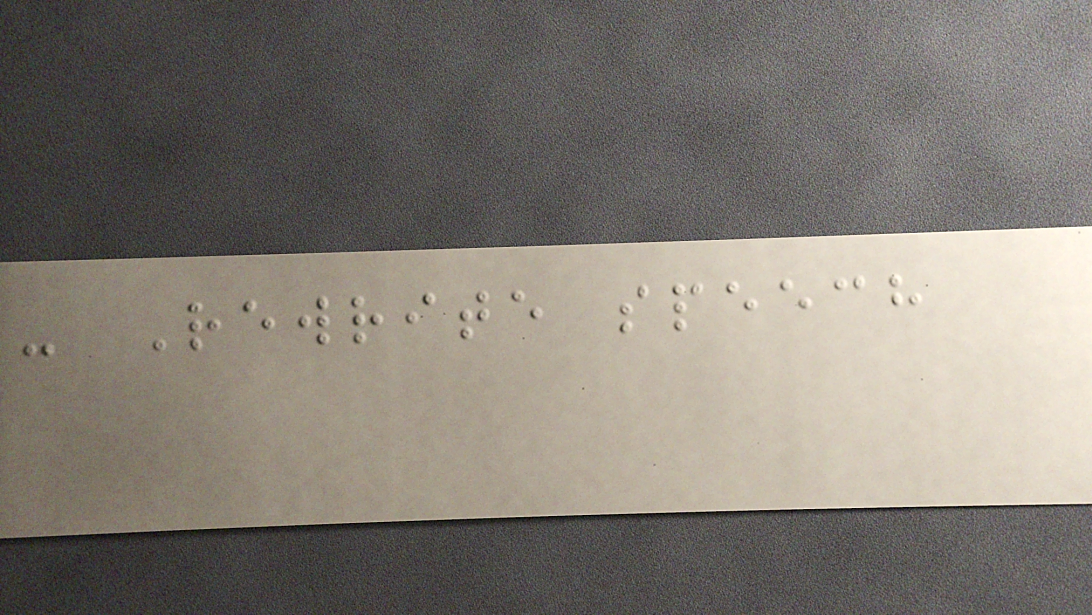- Rewrite speech
